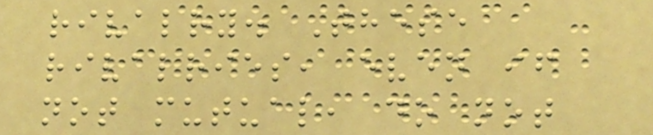rivalry. These
rivalries, even if
not mutual, do not
